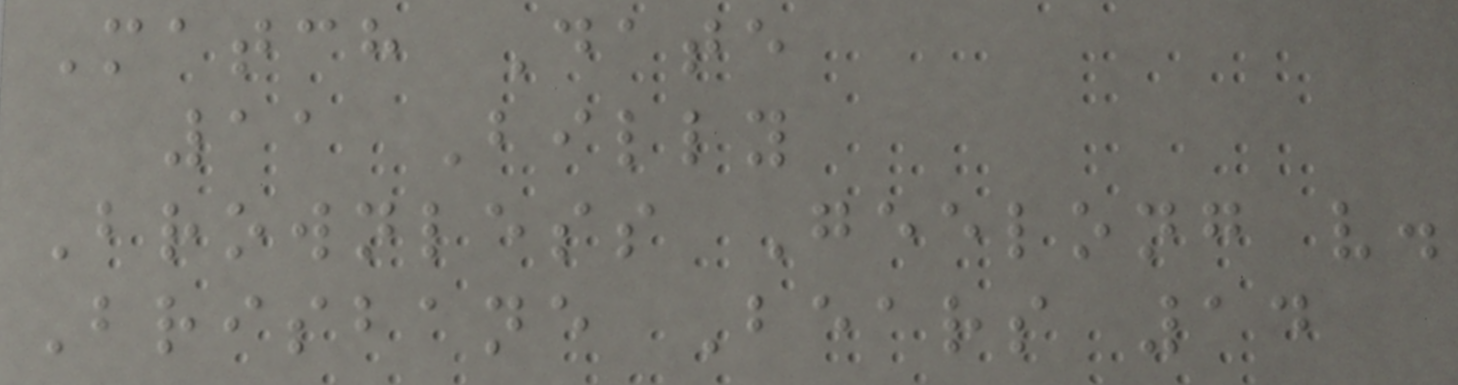Match Date
11 Billy
Brownless Geelong v.
Brisbane Bears 14
